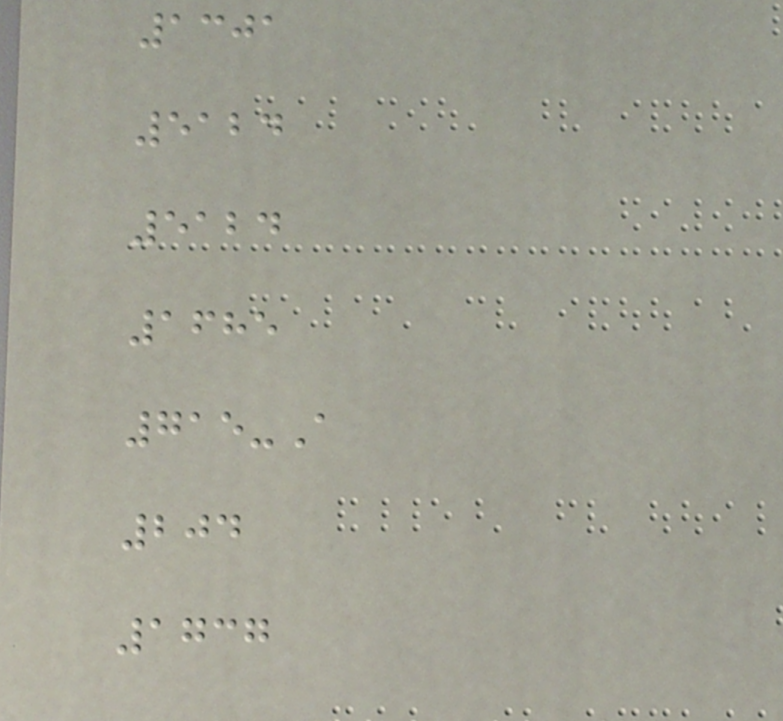1301
5124
5124
1685
715-A
204
1737
